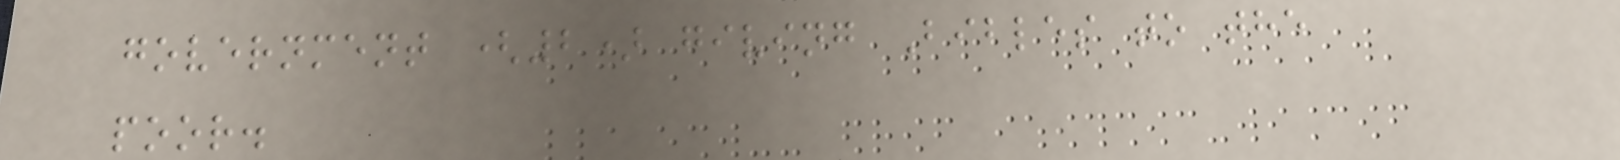government (2) giving Bibles to the
poor.
